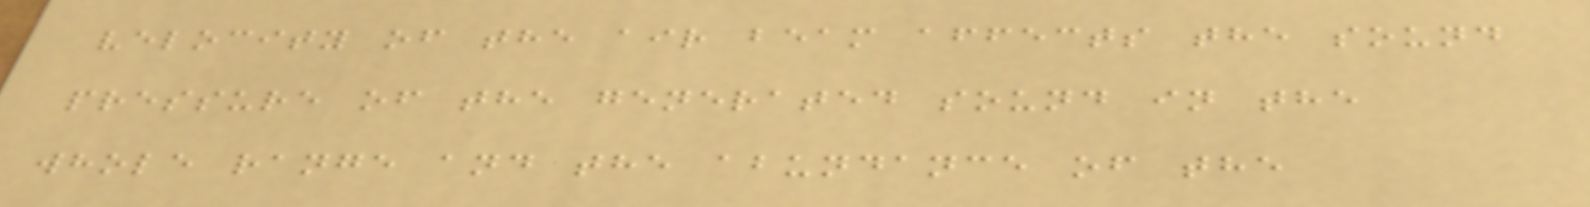velocity of the air beam affects the sound
pressure of the generated sound in the
whole range and the abundance of the
